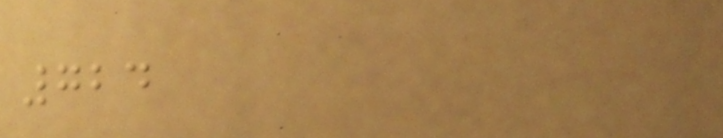724
